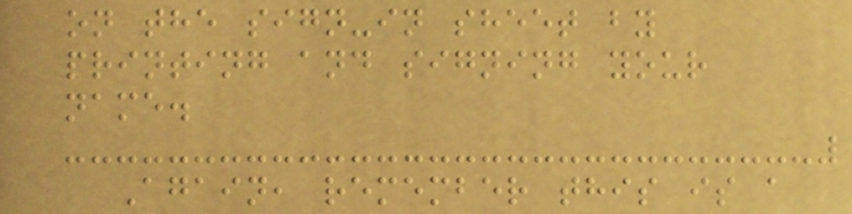on the sign-in sheet by
printing and signing your
name.
Again, remember this is a
